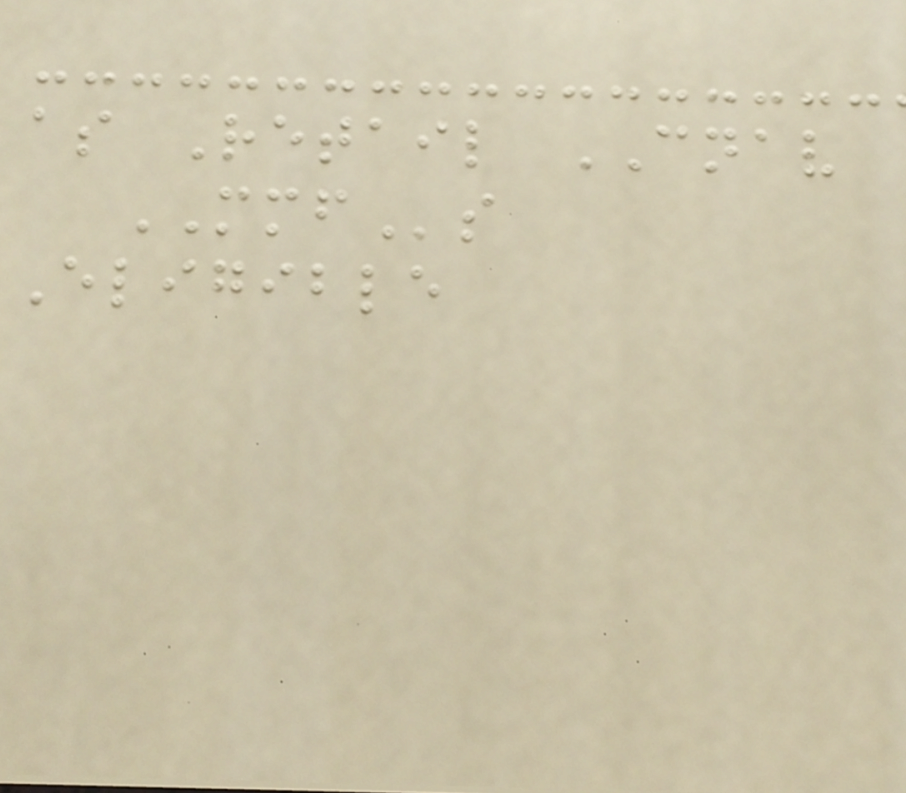as Retail CNAV
MMFs
Eligible
